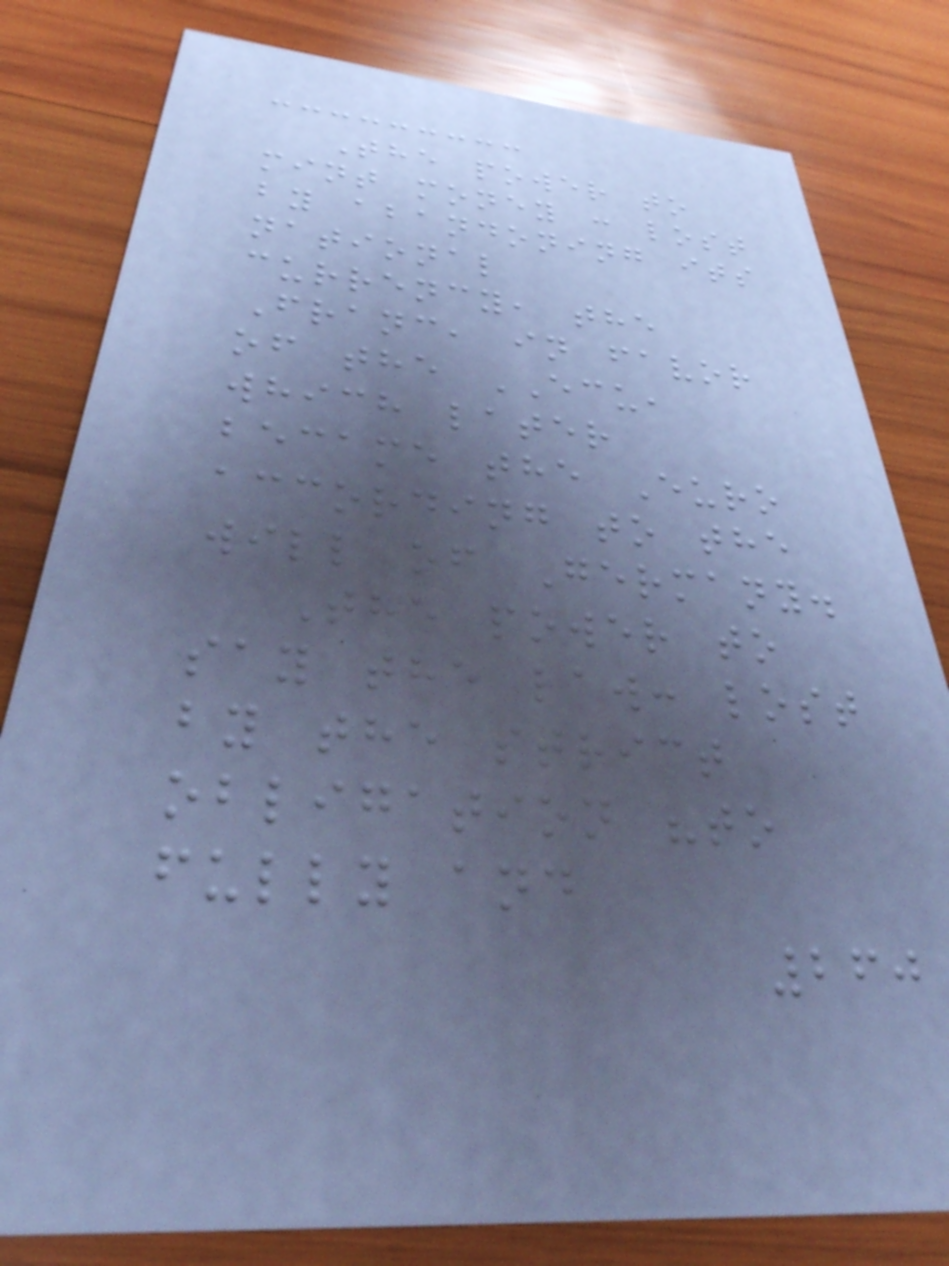The power to
mint money : lost
by abandoning its
national
currency, the
Franc, in favor
of the ECU,
which later
became the Euro
according to the
will of Germany.
The power to
say the law: lost
by the strict
obligation "to
fully and
260
